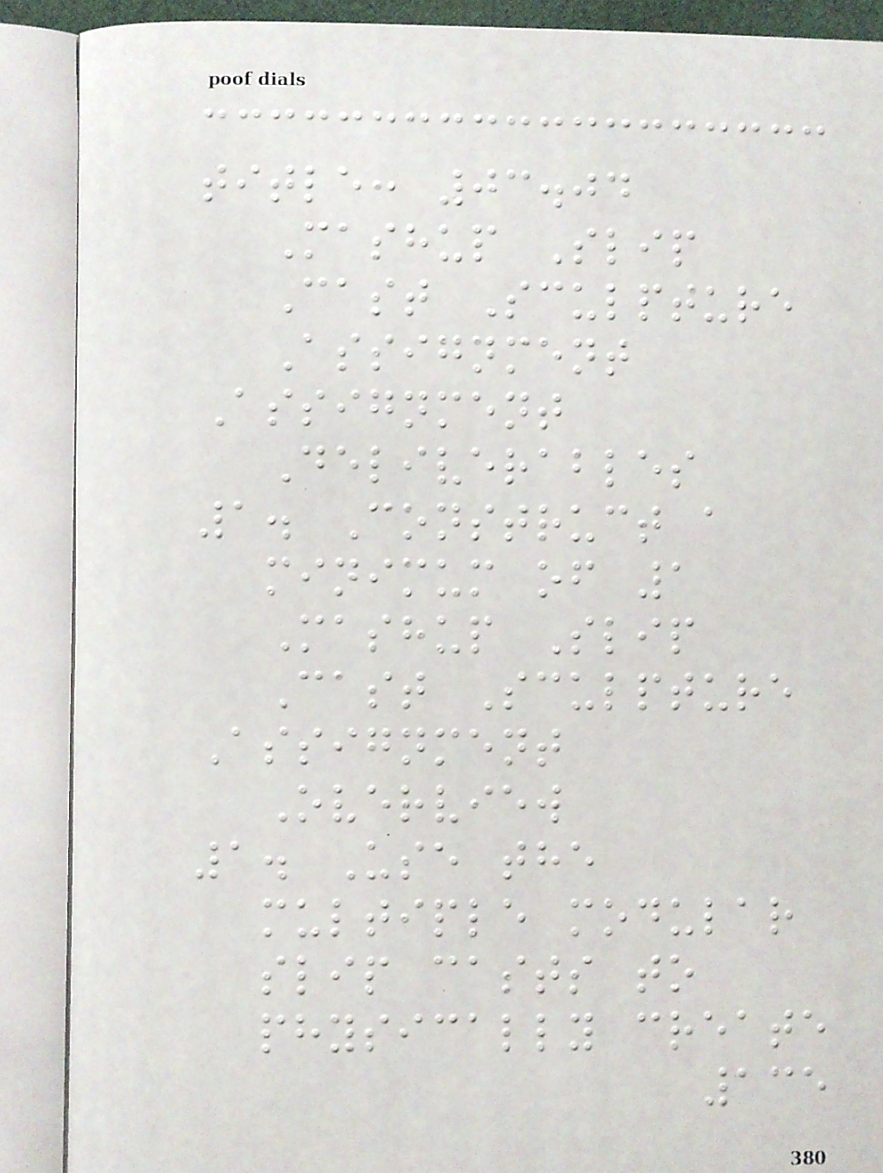title: 03.04
Mashup Slip
Cast Sculpture
Assignment
Assignment
Deliverables
1. Construct a
minimum of 1
Mashup Slip
Cast Sculpture
Assignment
Overview
1. Use the
multiple modular
slip casts to
physically create
135
